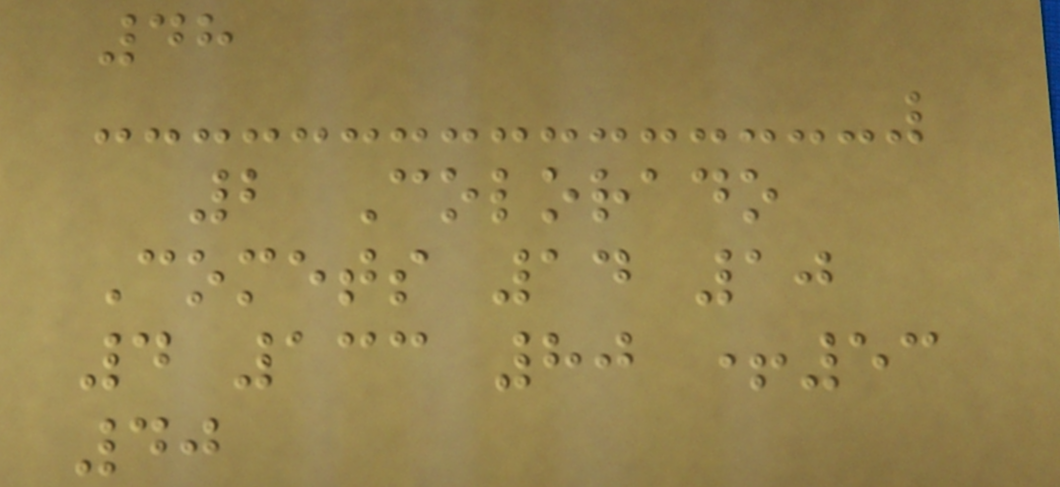48
2 Colorado
Comets 14 10
4 133 80 +53
40
